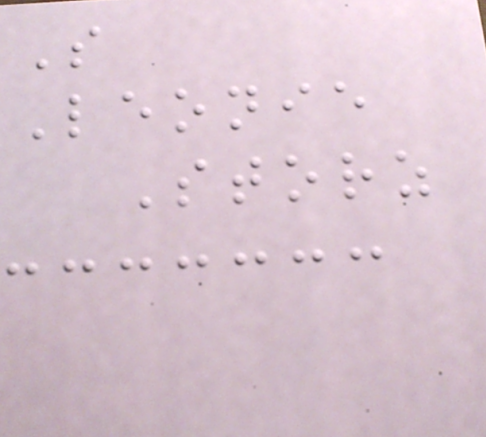S
Leonie
Storz
